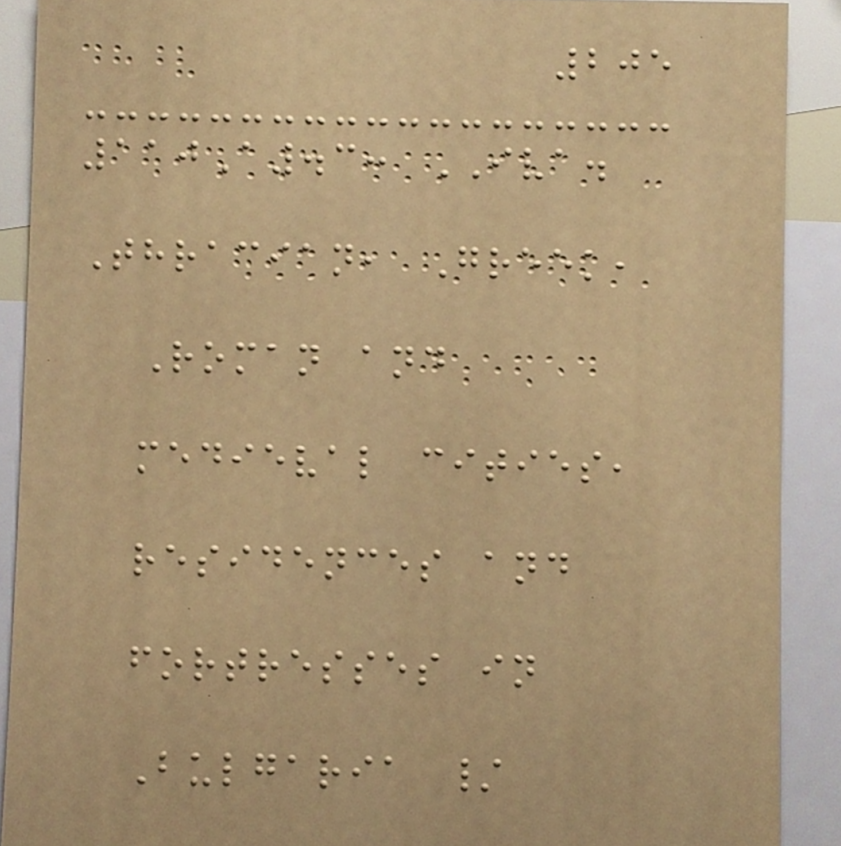205
110A.3: IVA.
Thracian, Greek,
Roman and
medieval cities,
residences and
fortresses in
Bulgaria /
